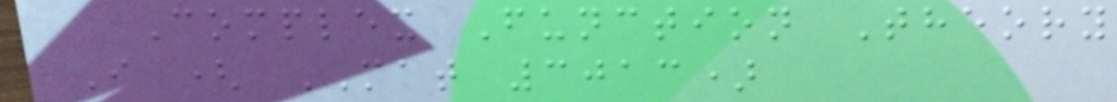Complex Function Theory
I ( MAT 3013)
